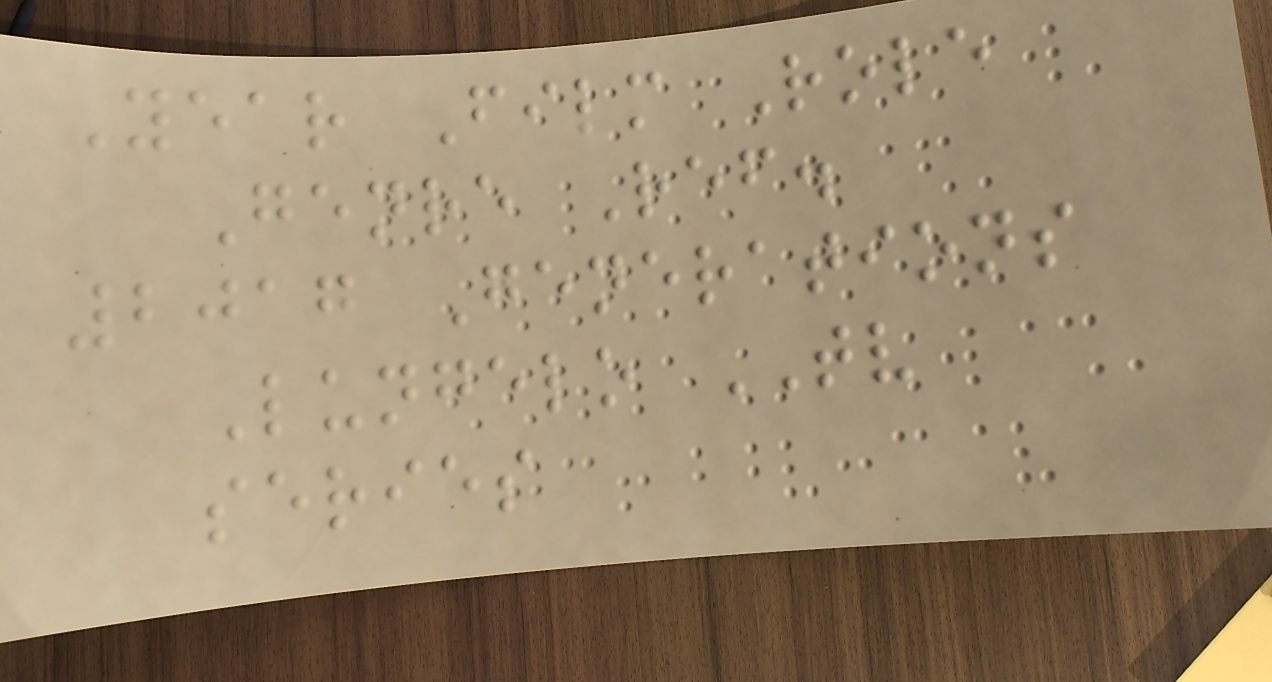Year Film Role
Genre Ref.
2017 Generations
Lungelo TV
series
